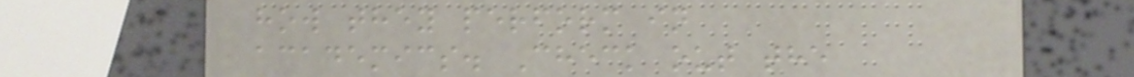how they perform in
academics. Check out the
